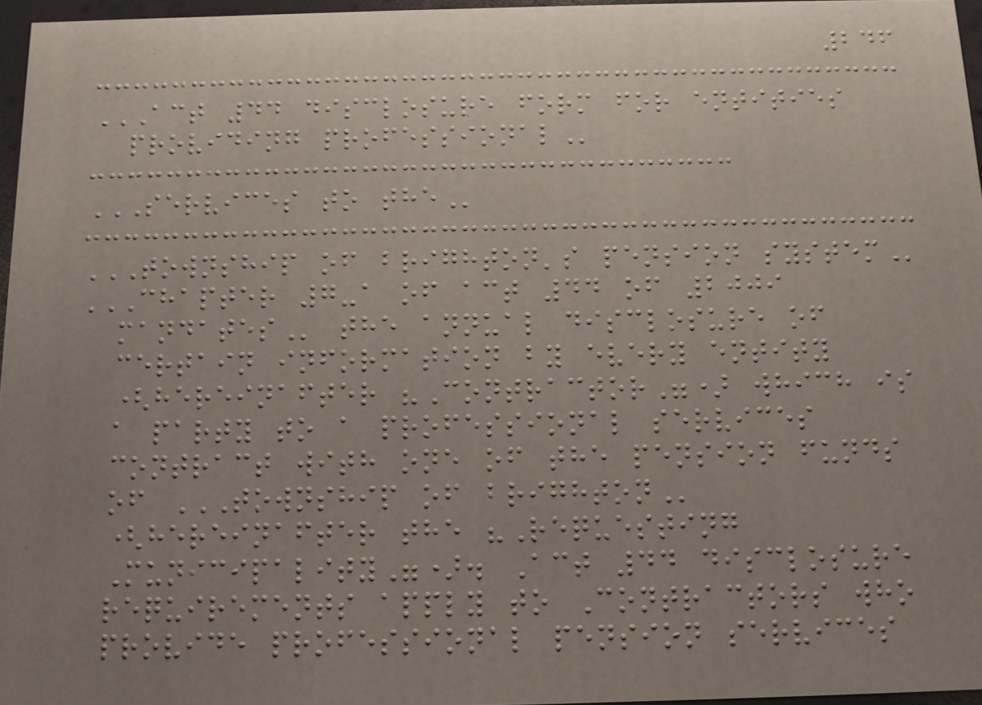246
ACT 44 DISCLOSURE FORM FOR ENTITIES
PROVIDING PROFESSIONAL
SERVICES TO THE
TOWNSHIP OF BRIGHTON'S PENSION SYSTEM
CHAPTER 7-A OF ACT 44 OF 2009
MANDATES the annual disclosure of
certain information by every entity
(hereinafter "Contractor") which is
a party to a professional services
contract with one of the pension funds
of TOWNSHIP OF BRIGHTON
(hereinafter the "Requesting
Municipality"). Act 44 disclosure
requirements apply to Contractors who
provide professional pension services
